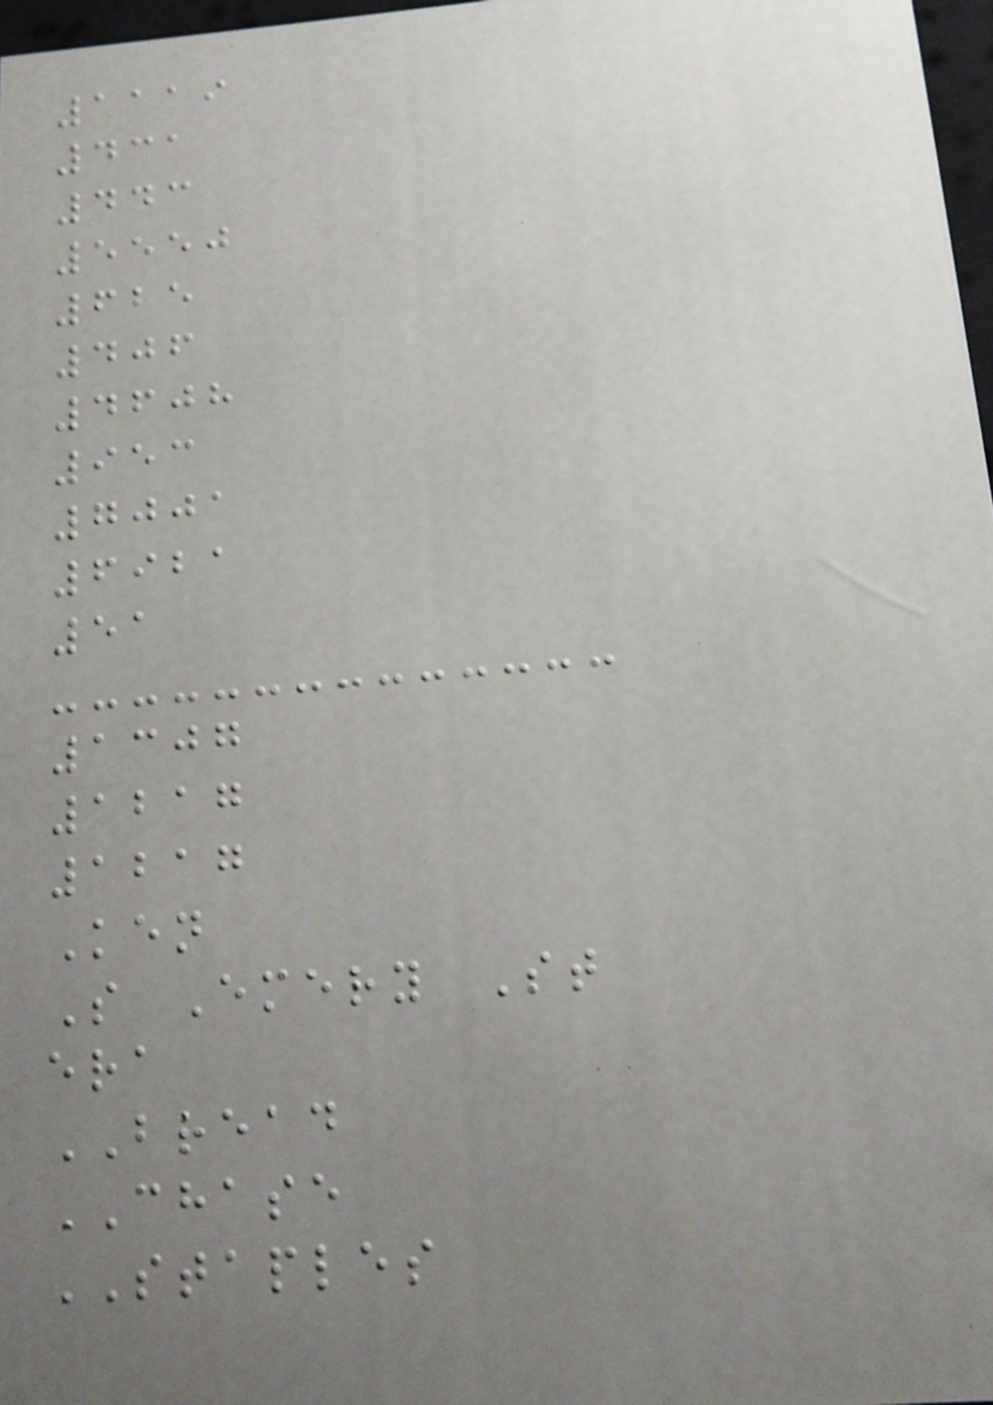1119
431
443
5550
625
406
4608
953
7001
6921
51
1307
1217
1217
Ken
S Emery St
era
BREAD
CHASE
STAPLES
